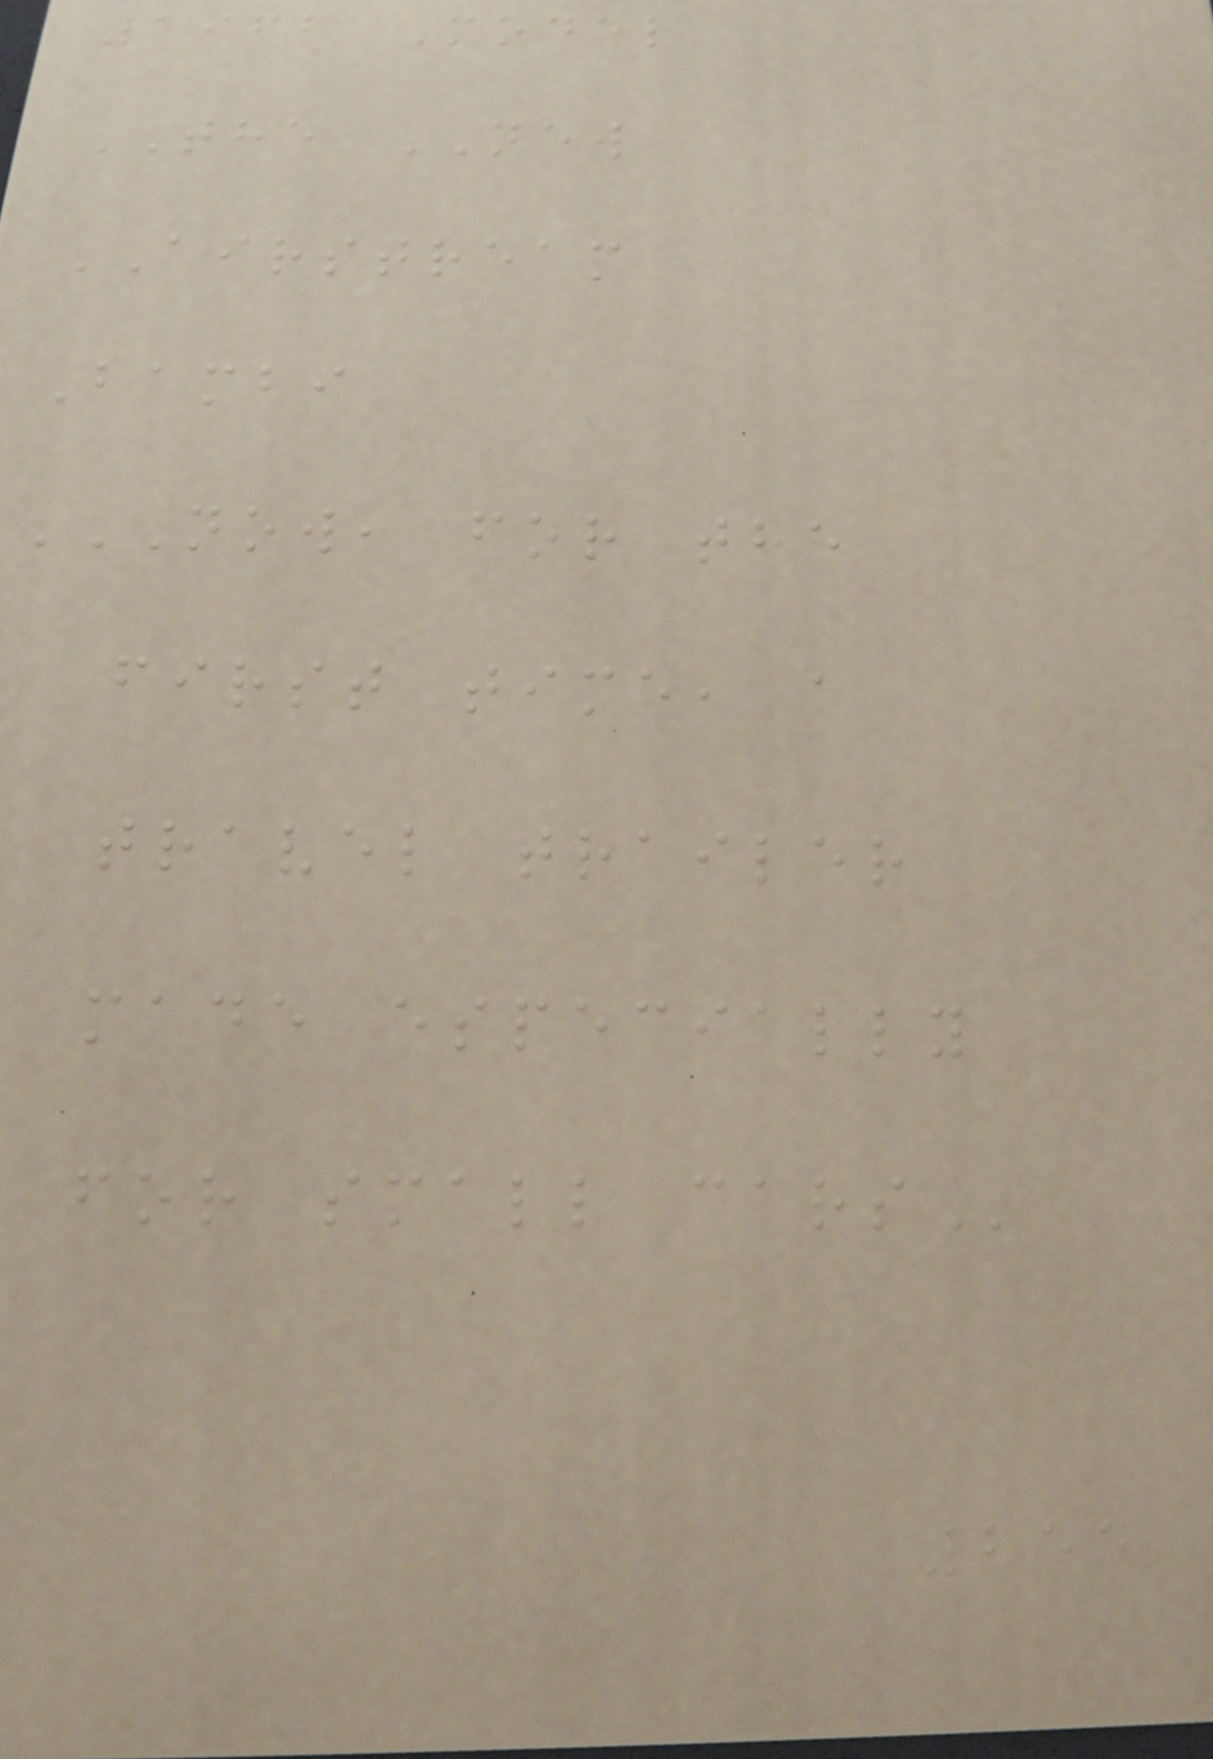1962 Model
THE NEW
AIRSTREAM
Bambi
NOW, FOR THE
FIRST TIME, A
TRAVEL TRAILER
MADE ESPECIALLY
FOR SMALL CARS
255
